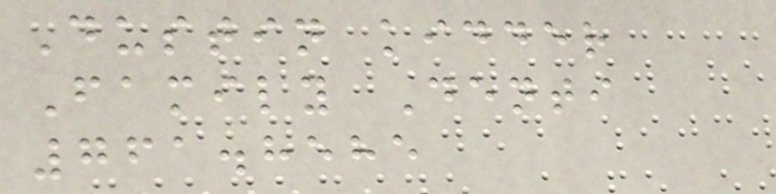Dustin kidder
Family Denti
761.8585
